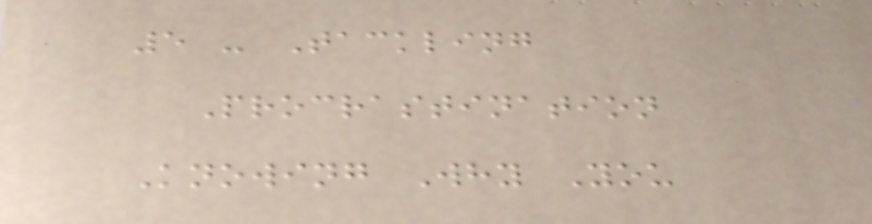5 - Tackling
Procrastination
Knowing Why You
